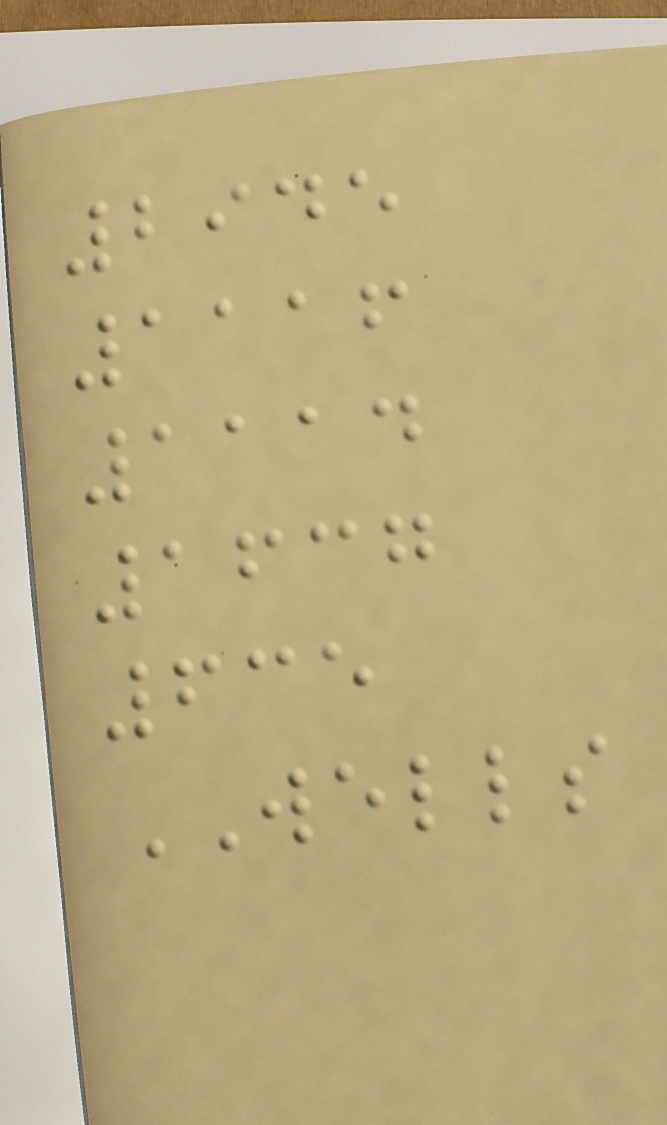2945
1116
1114
1637
635
WELLS
